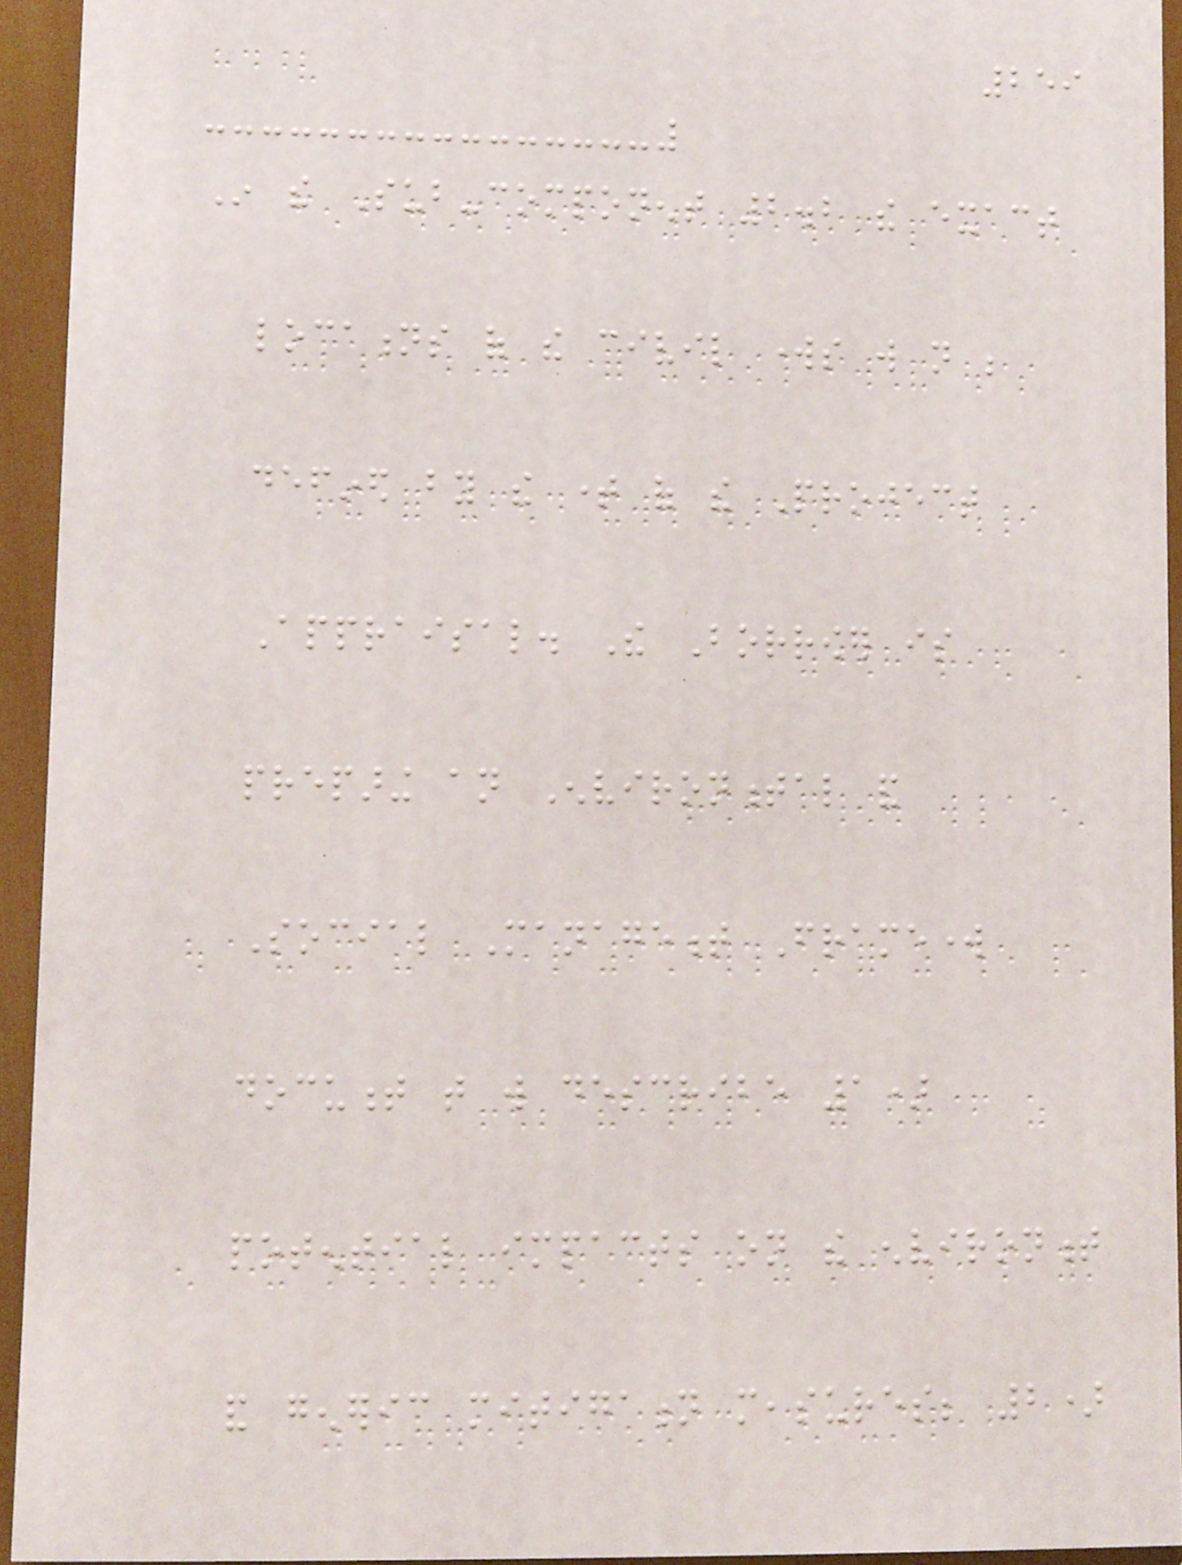259
In the Sub-component 2.2 the exact
locations of the civil works will not be
defined by the time of the Project
Appraisal. The Borrower is
preparing an Environmental and
Social Management Framework
document that will describe 1)
potential impacts on the environment
and generic mitigation measures; 2)
